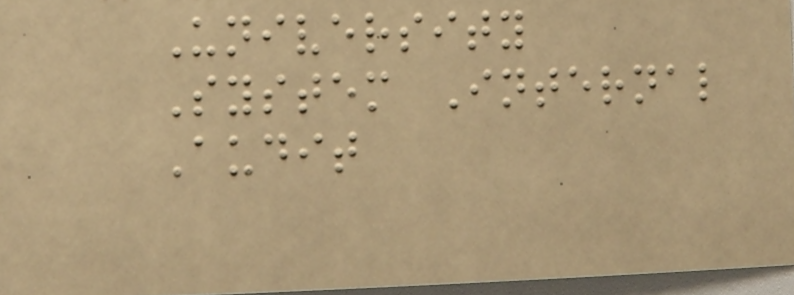University
System Internal
Audit
